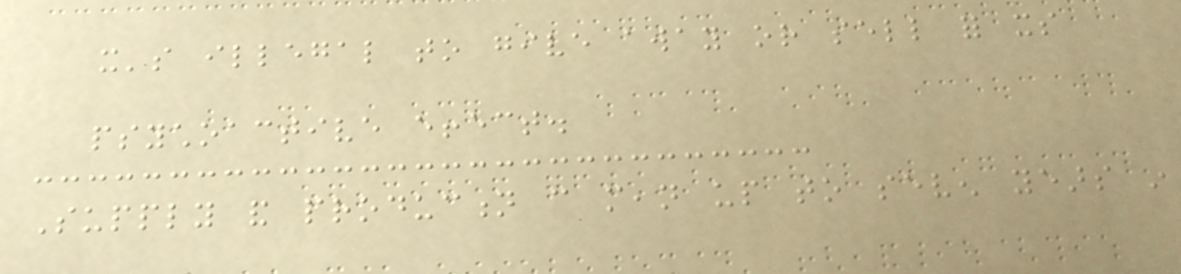it's illegal to give away or sell for its
psychoactive effect.
Supply and production can mean up to seven years in
